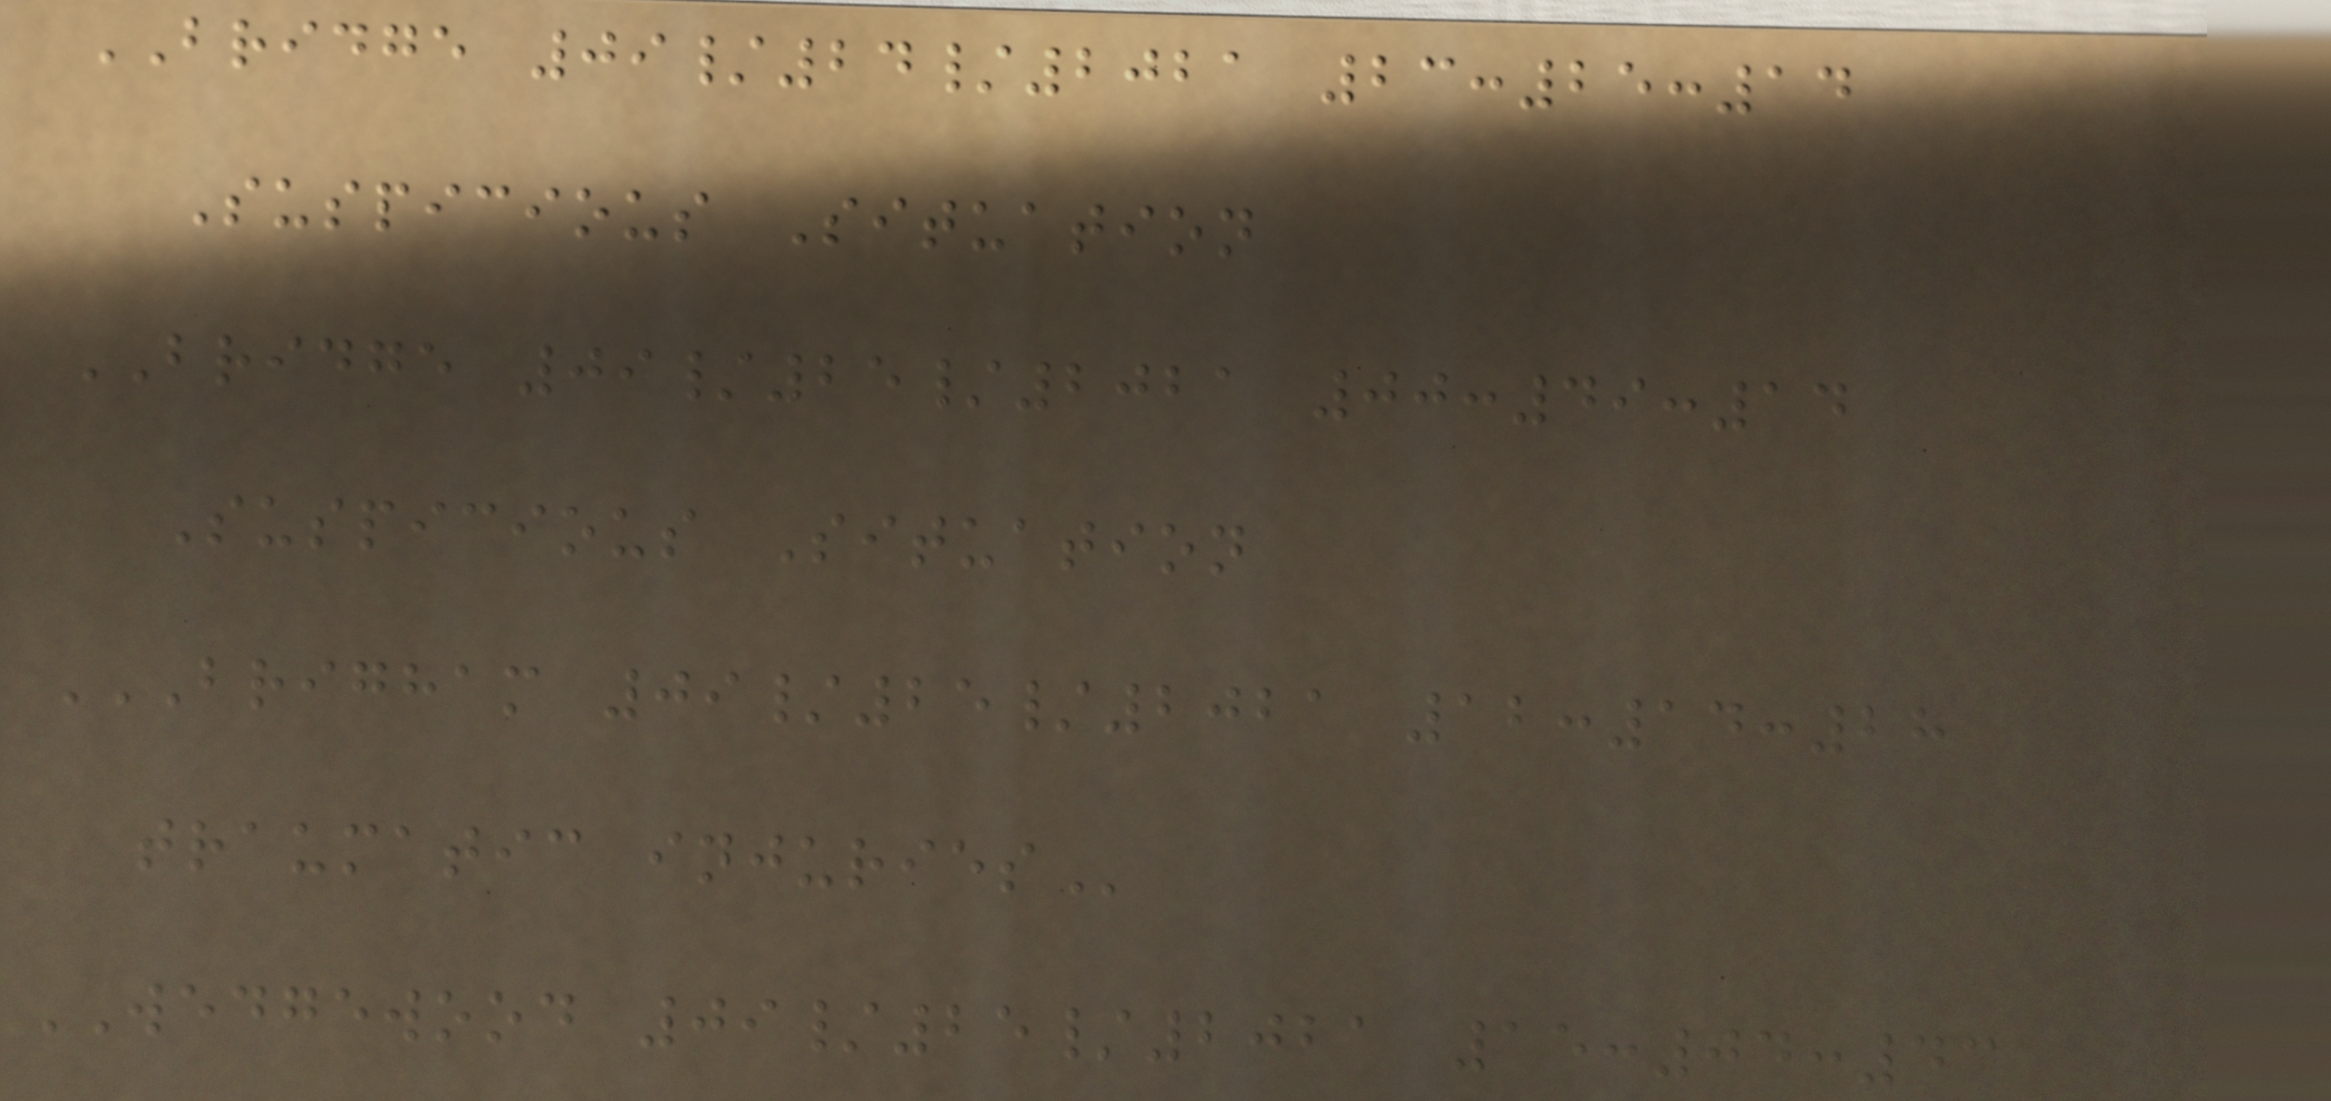BRIDGE 09/24/2021 23:25:14
Suspicious Situation
BRIDGE 09/25/2021 00:49:14
Suspicious Situation
BRIGHAM 09/25/2021 12:14:28
TRAUMATIC INJURIES
WEDGEWOOD 09/25/2021 15:04:43
